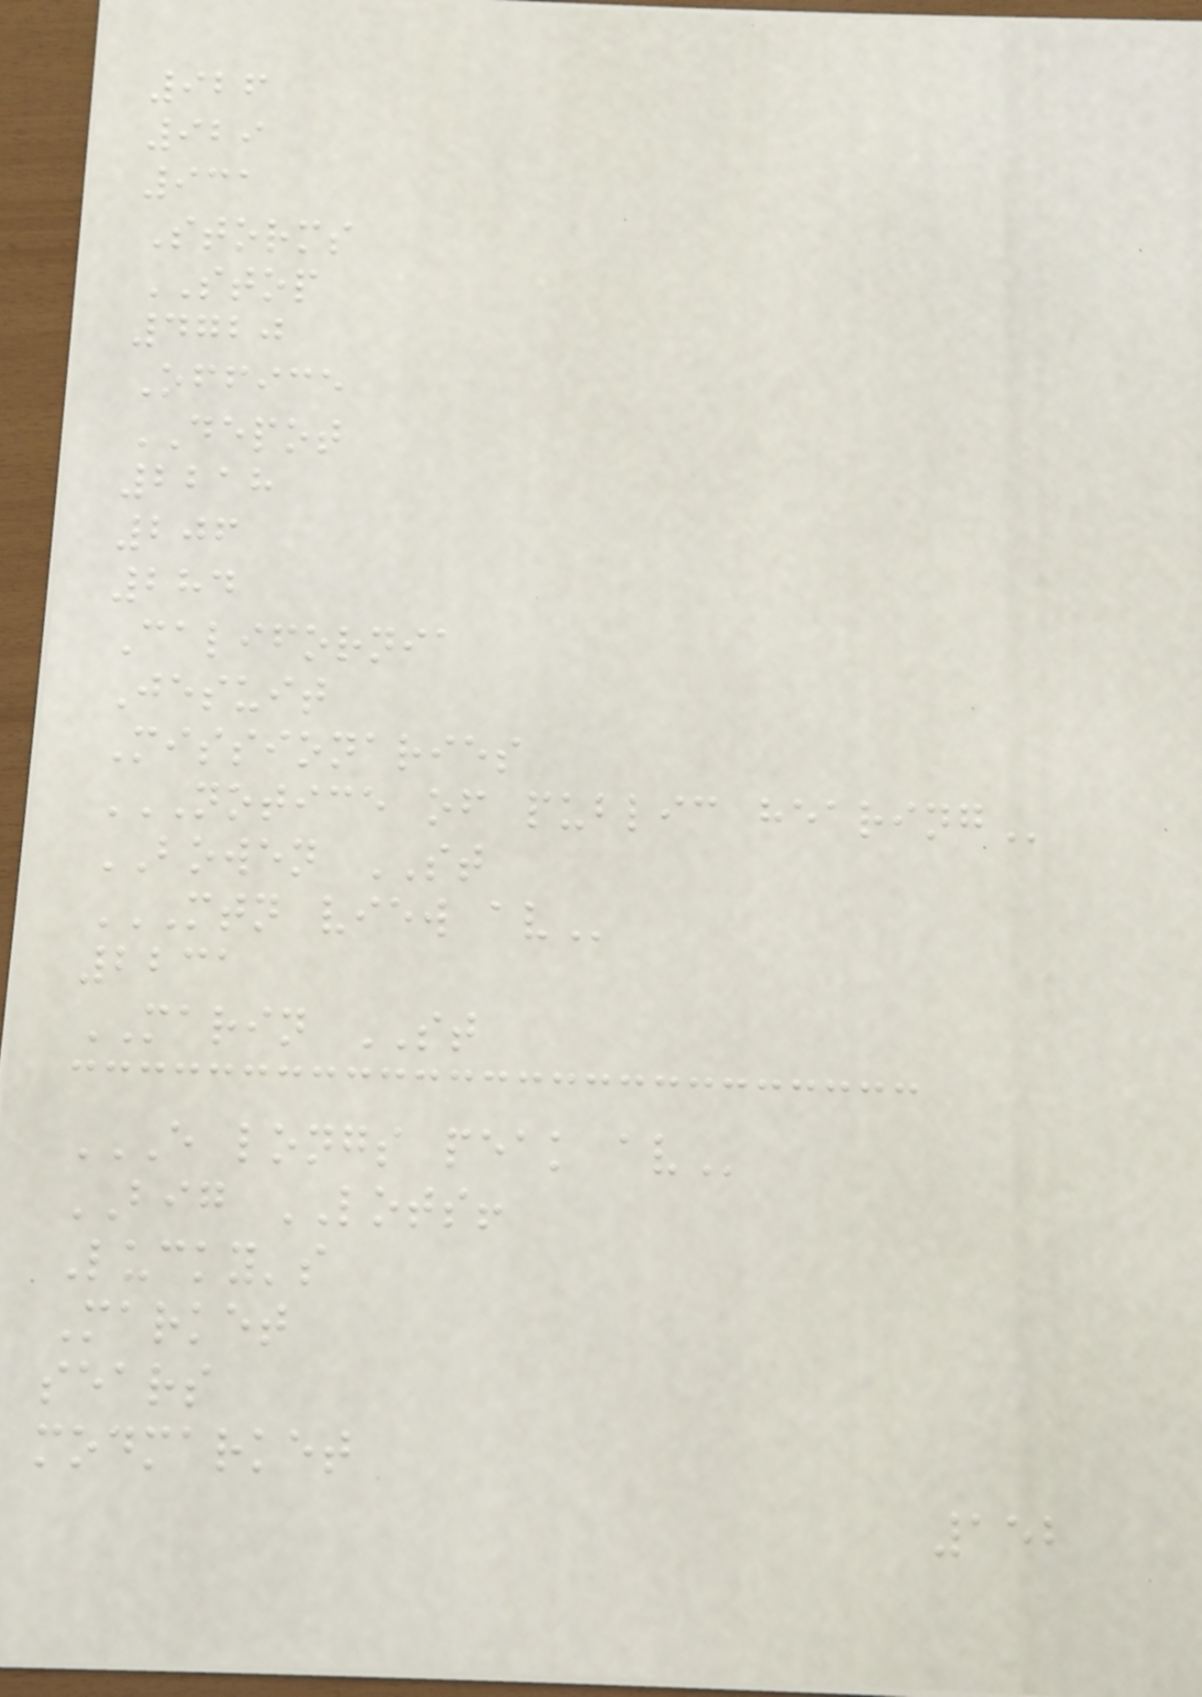926
929
931
Storms
STOP
4720
Office
DEPOT
2218
206
284
California
Jesuit
Missionaries
NOTICE OF PUBLIC HEARING
BOWEN ST
MTN VIEW AV
2231
MARIN ST
E LONGS PEAK AV
BIG LOTS!
Lucky's
Market
sears
modmarket
152
